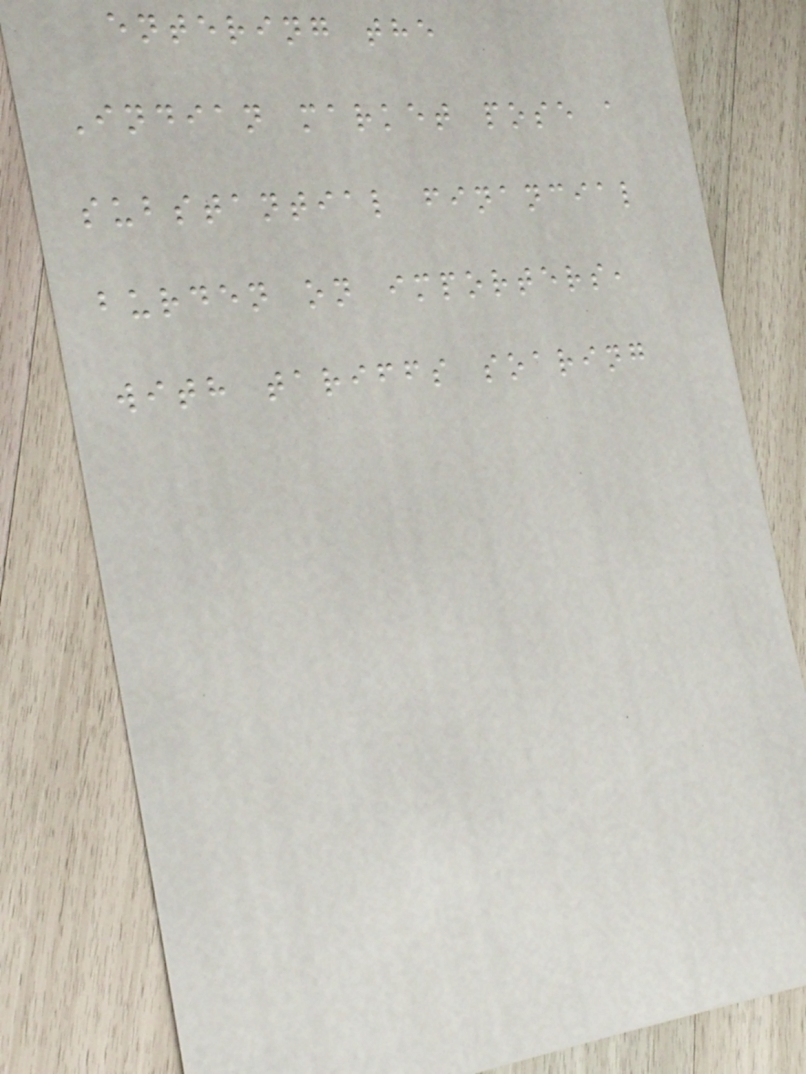entering the
Indian market pose a
substantial financial
burden on importers,
with tariffs soaring
